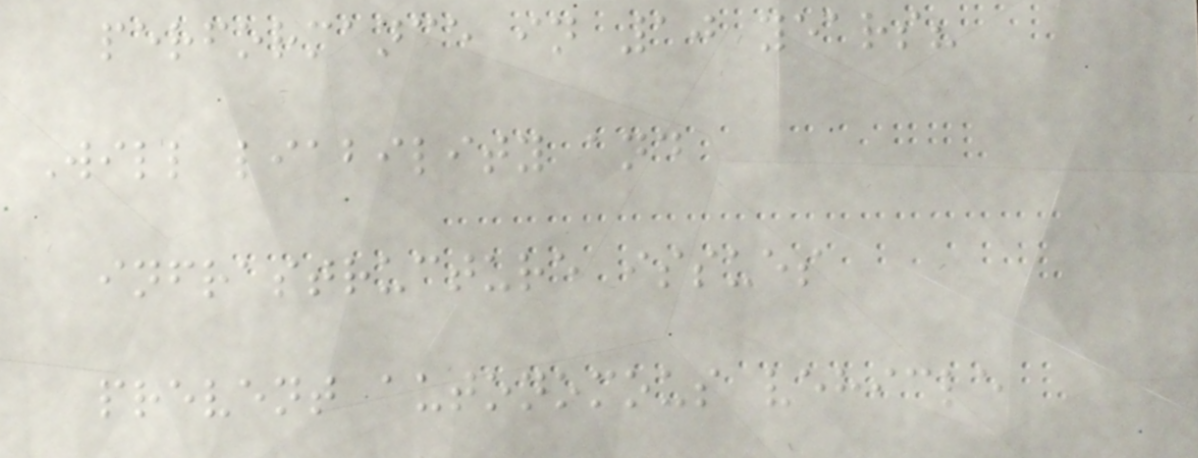performance in 10 years?
Will liability and
infrastructure issues
prevent autonomous vehicle
